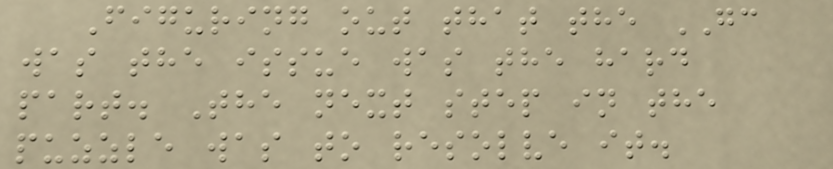Figuring out that the GC
was the issue was the hard
part. The next step in the
puzzle was to resolve it.
